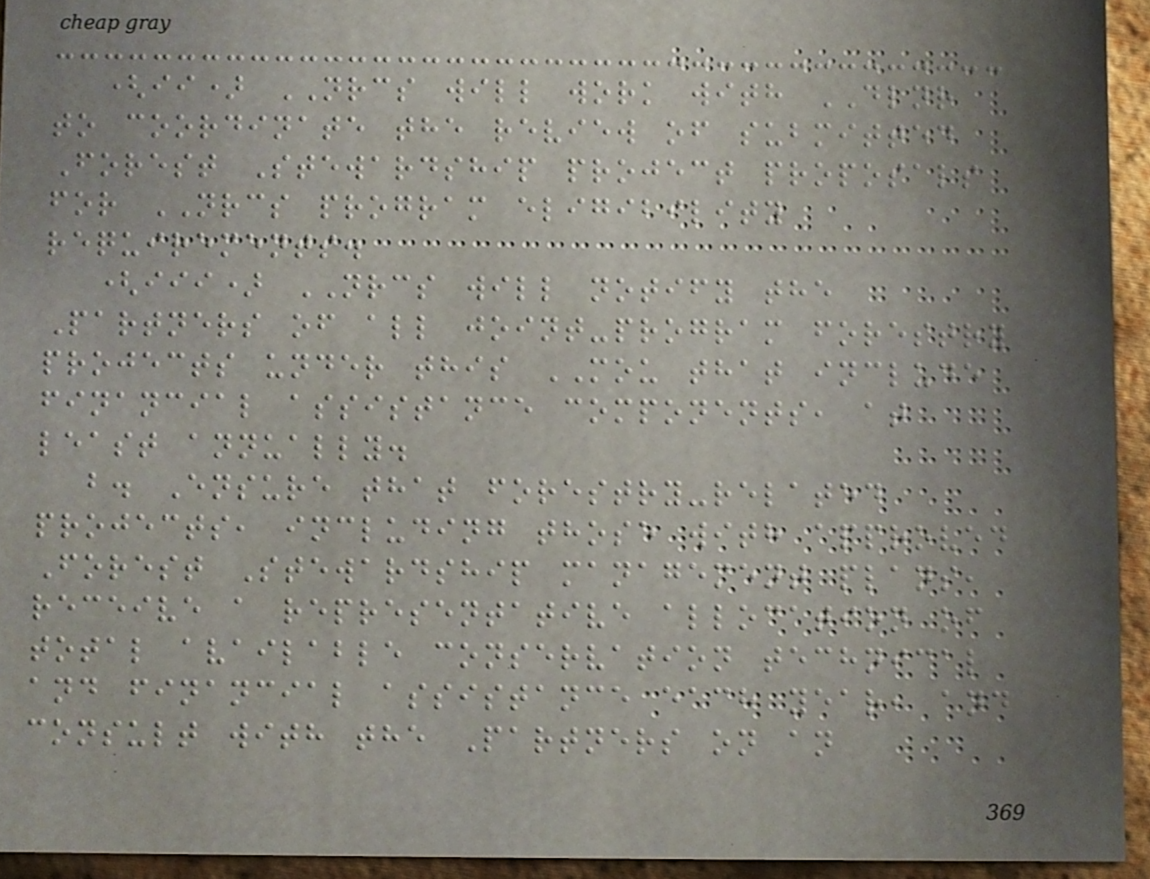(ii) NRCS will work with DLNR
to coordinate the review of submitted
Forest Stewardship project proposals
for NRCS program eligibility
requirements.
(iii) NRCS will notify the
Partners of all joint-program forestry
projects under this MOU that include
financial assistance components, at
least annually.
b. Ensure that forestry-related
projects, including those with approved
Forest Stewardship management plans,
receive a representative allocation of
total available conservation technical
and financial assistance each year, and
consult with the Partners on an
